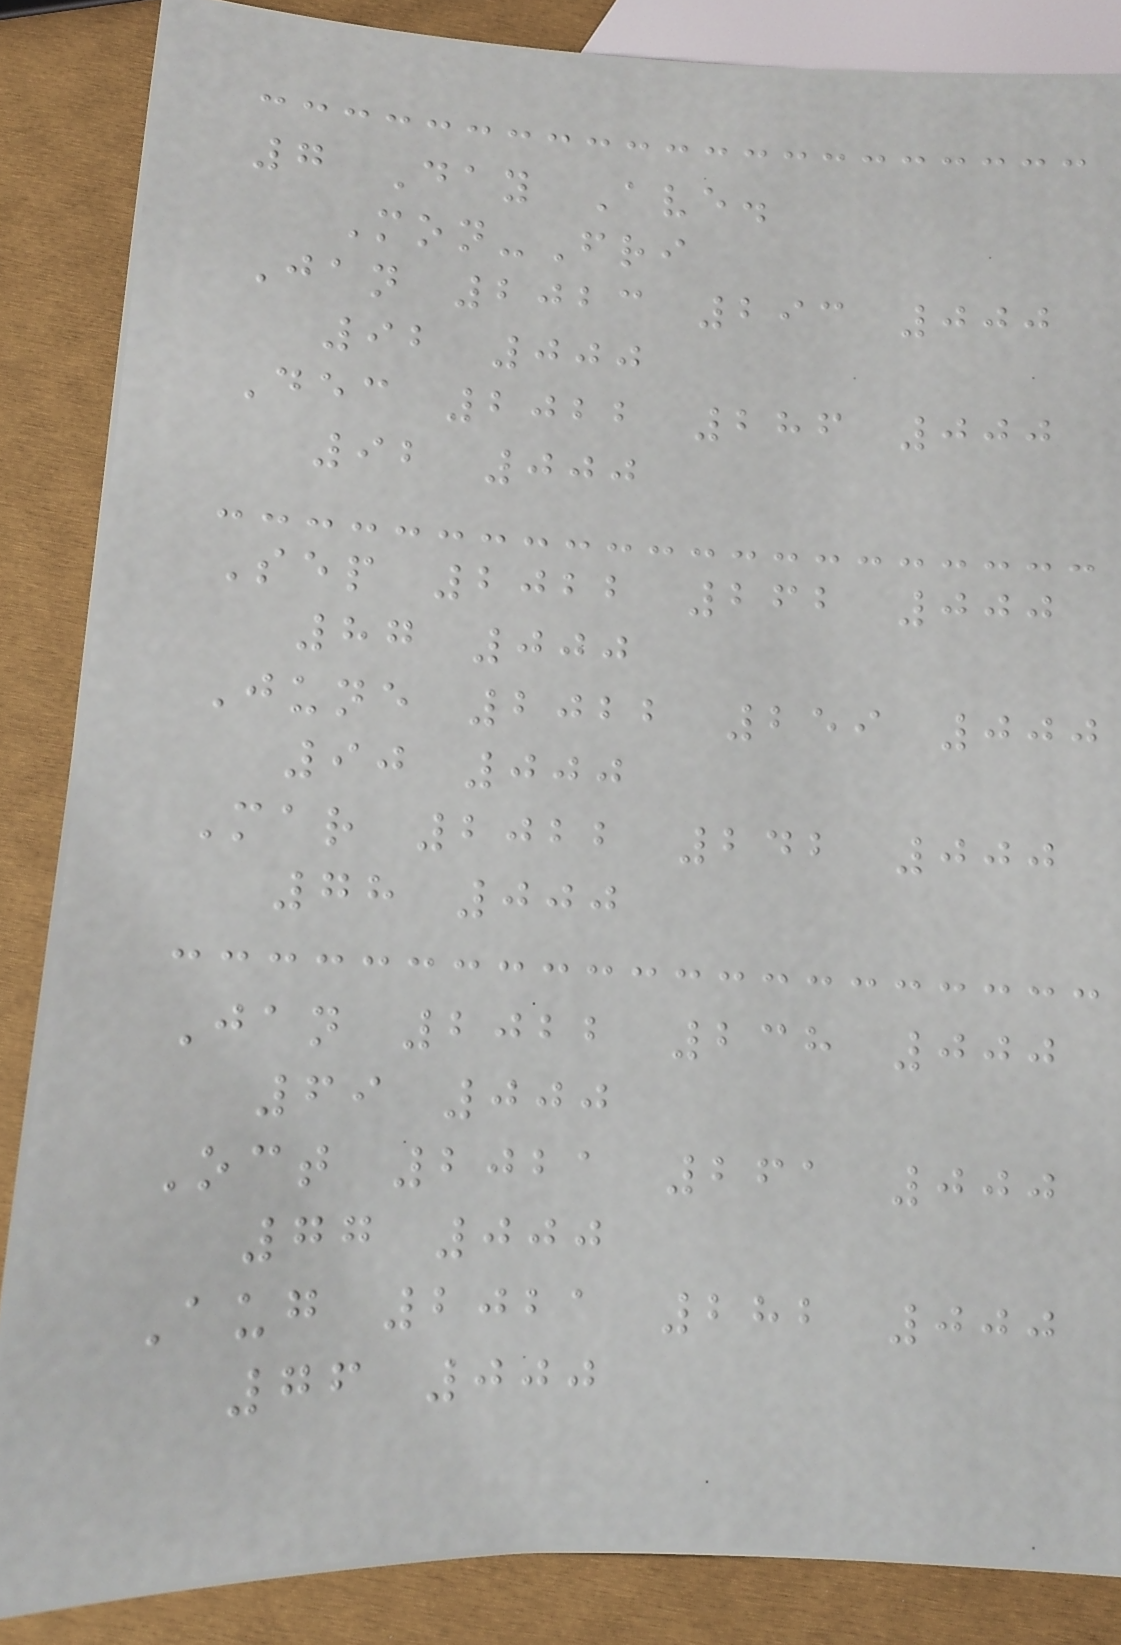7 Day Ave.
Mon-Fri
Jan 2023 293 000
92 000
Dec 2022 286 000
92 000
Sep 2022 262 000
87 000
June 2022 259 000
90 000
Mar 2022 242 000
78 000
Jan 2022 238 000
69 000
Oct 2021 261 000
77 000
Aug 2021 282 000
76 000
